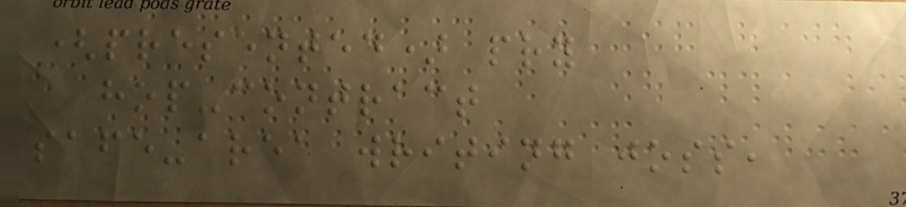(presented) pry
hop-contract
safe-area writing joss,
